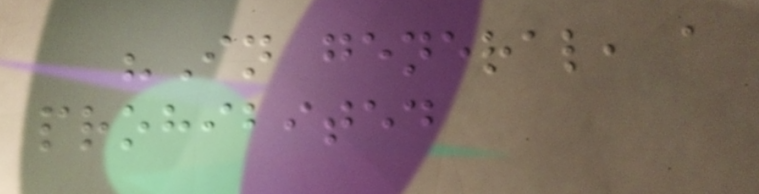"In general, a
prohibited
